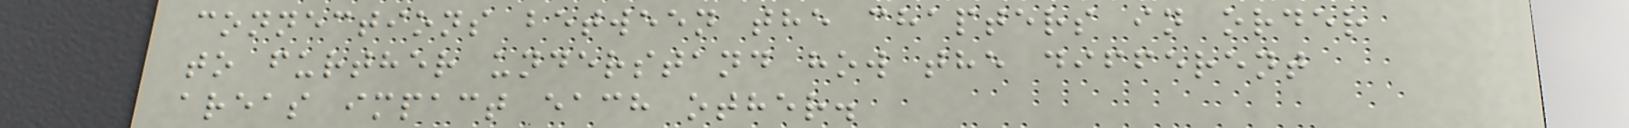connections between the chapters in order
to further understand how the different
areas impact each other.
